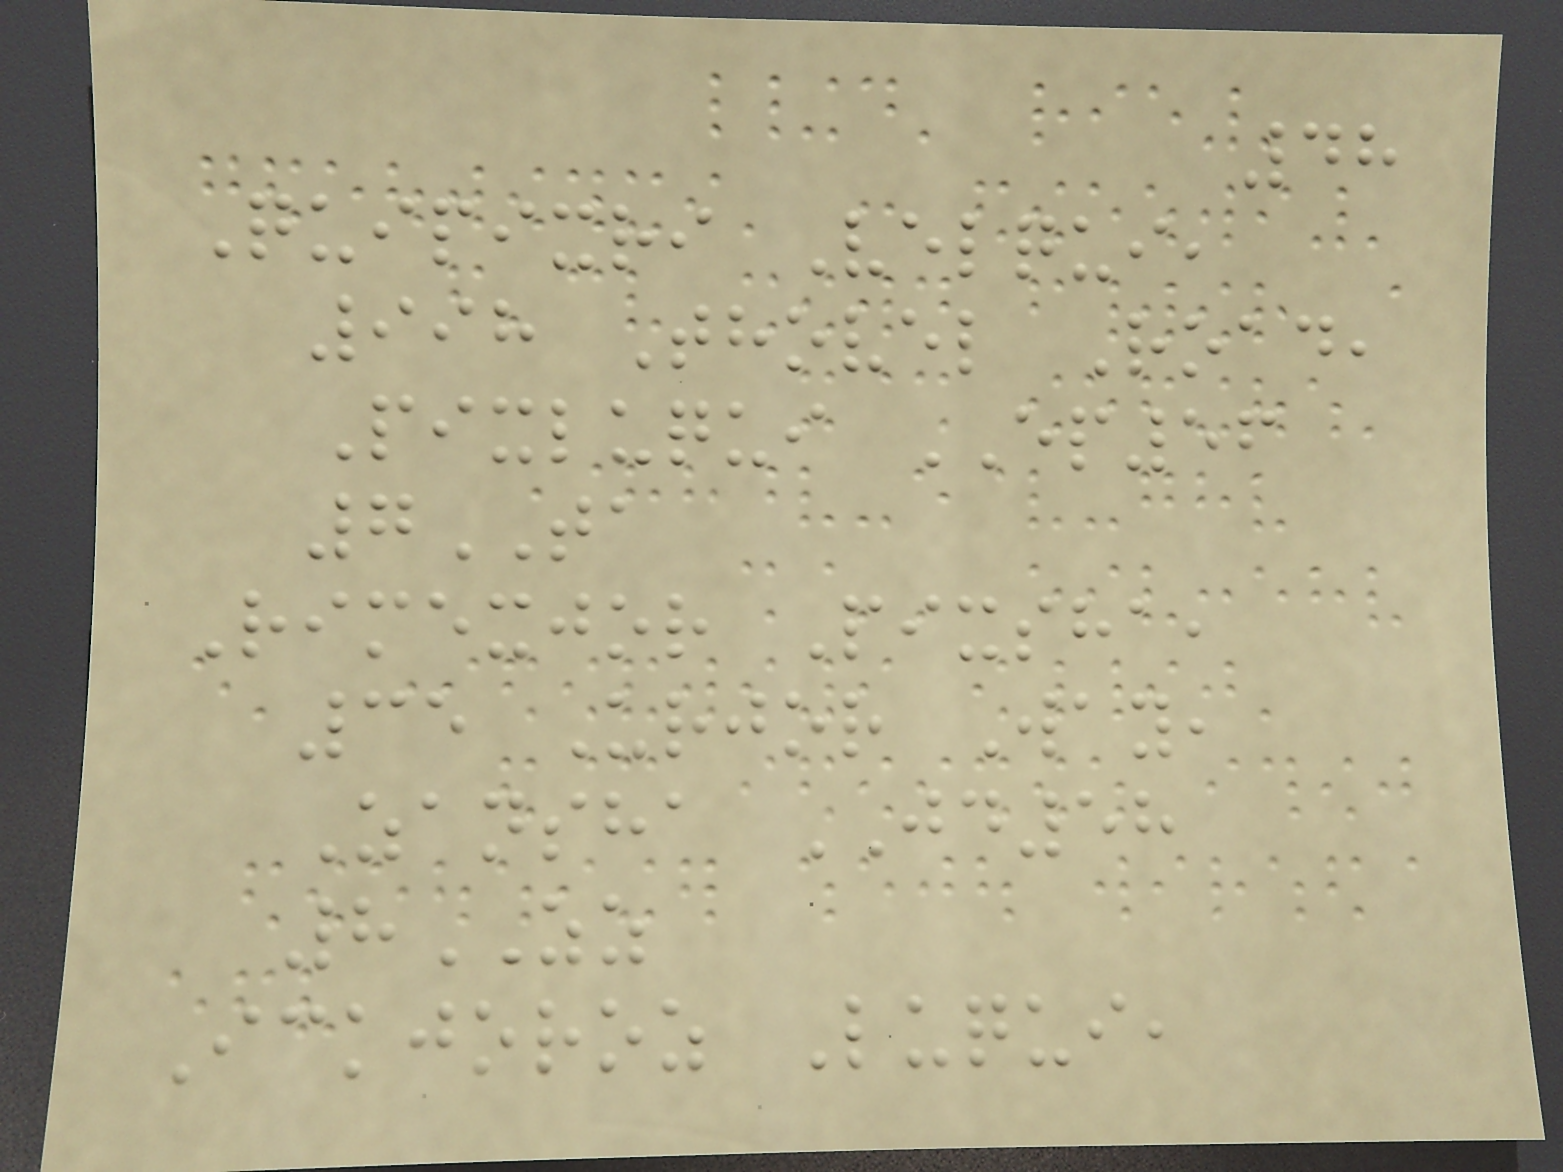48
Quipixri Velqui,
998 Thovel Road,
Pixluqui EP56
7TA
Rimexjor Pixsha,
35 Urjor Way,
Zansha JD58
8ZZ
Ickjoroz Luqui,
